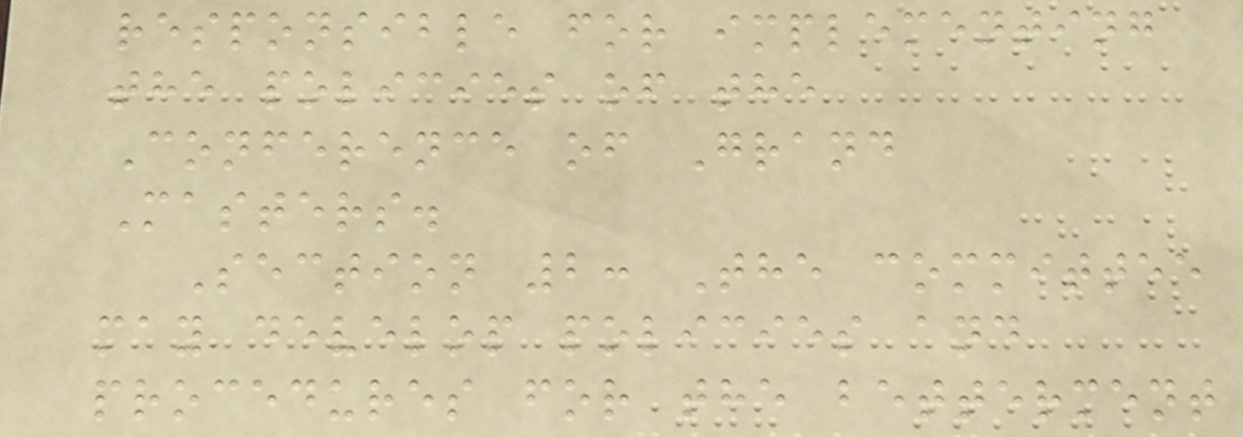responsible for implementing
the policies of the
Conference of Grand
Masters.
Section 2: The committee
may develop policies and
procedures for the betterment
